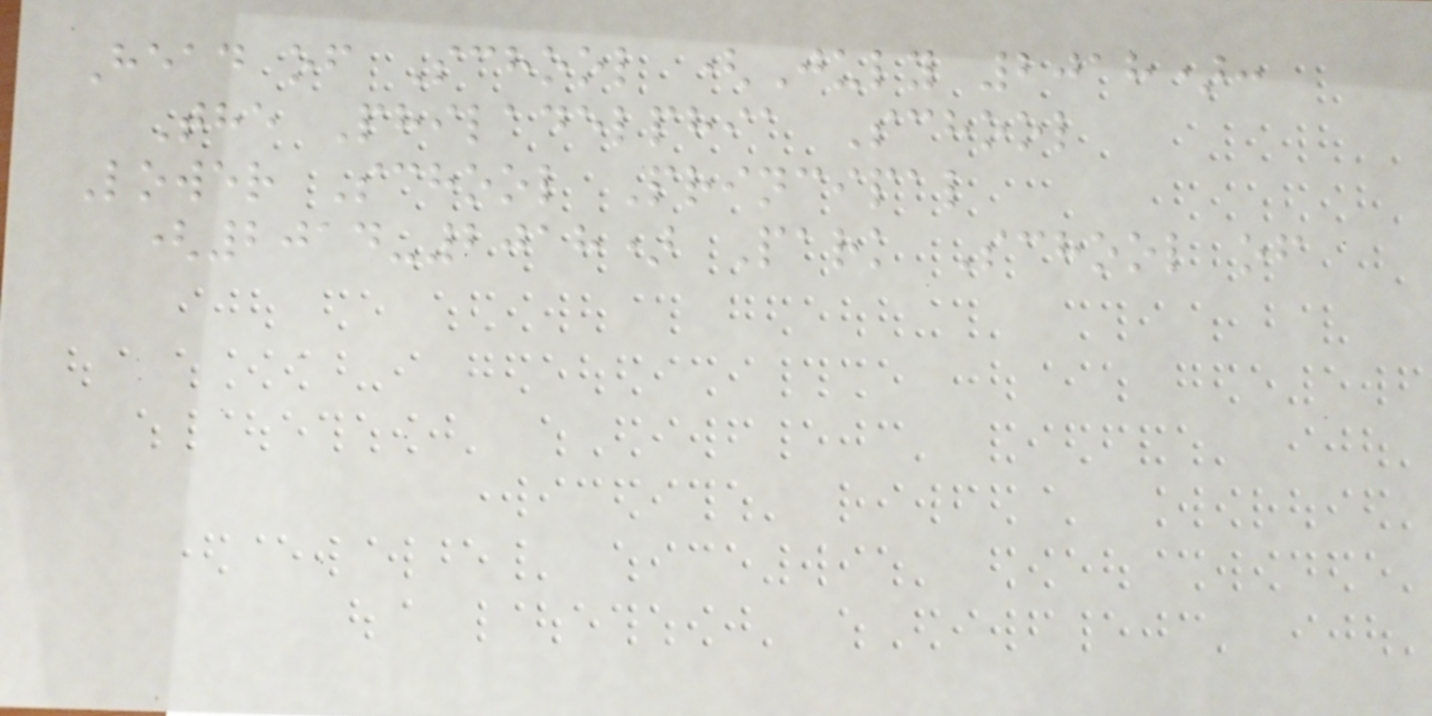Head of School (July 2018):
The Philadelphia School
Lower School Principal
(2014-2018) Park School of
